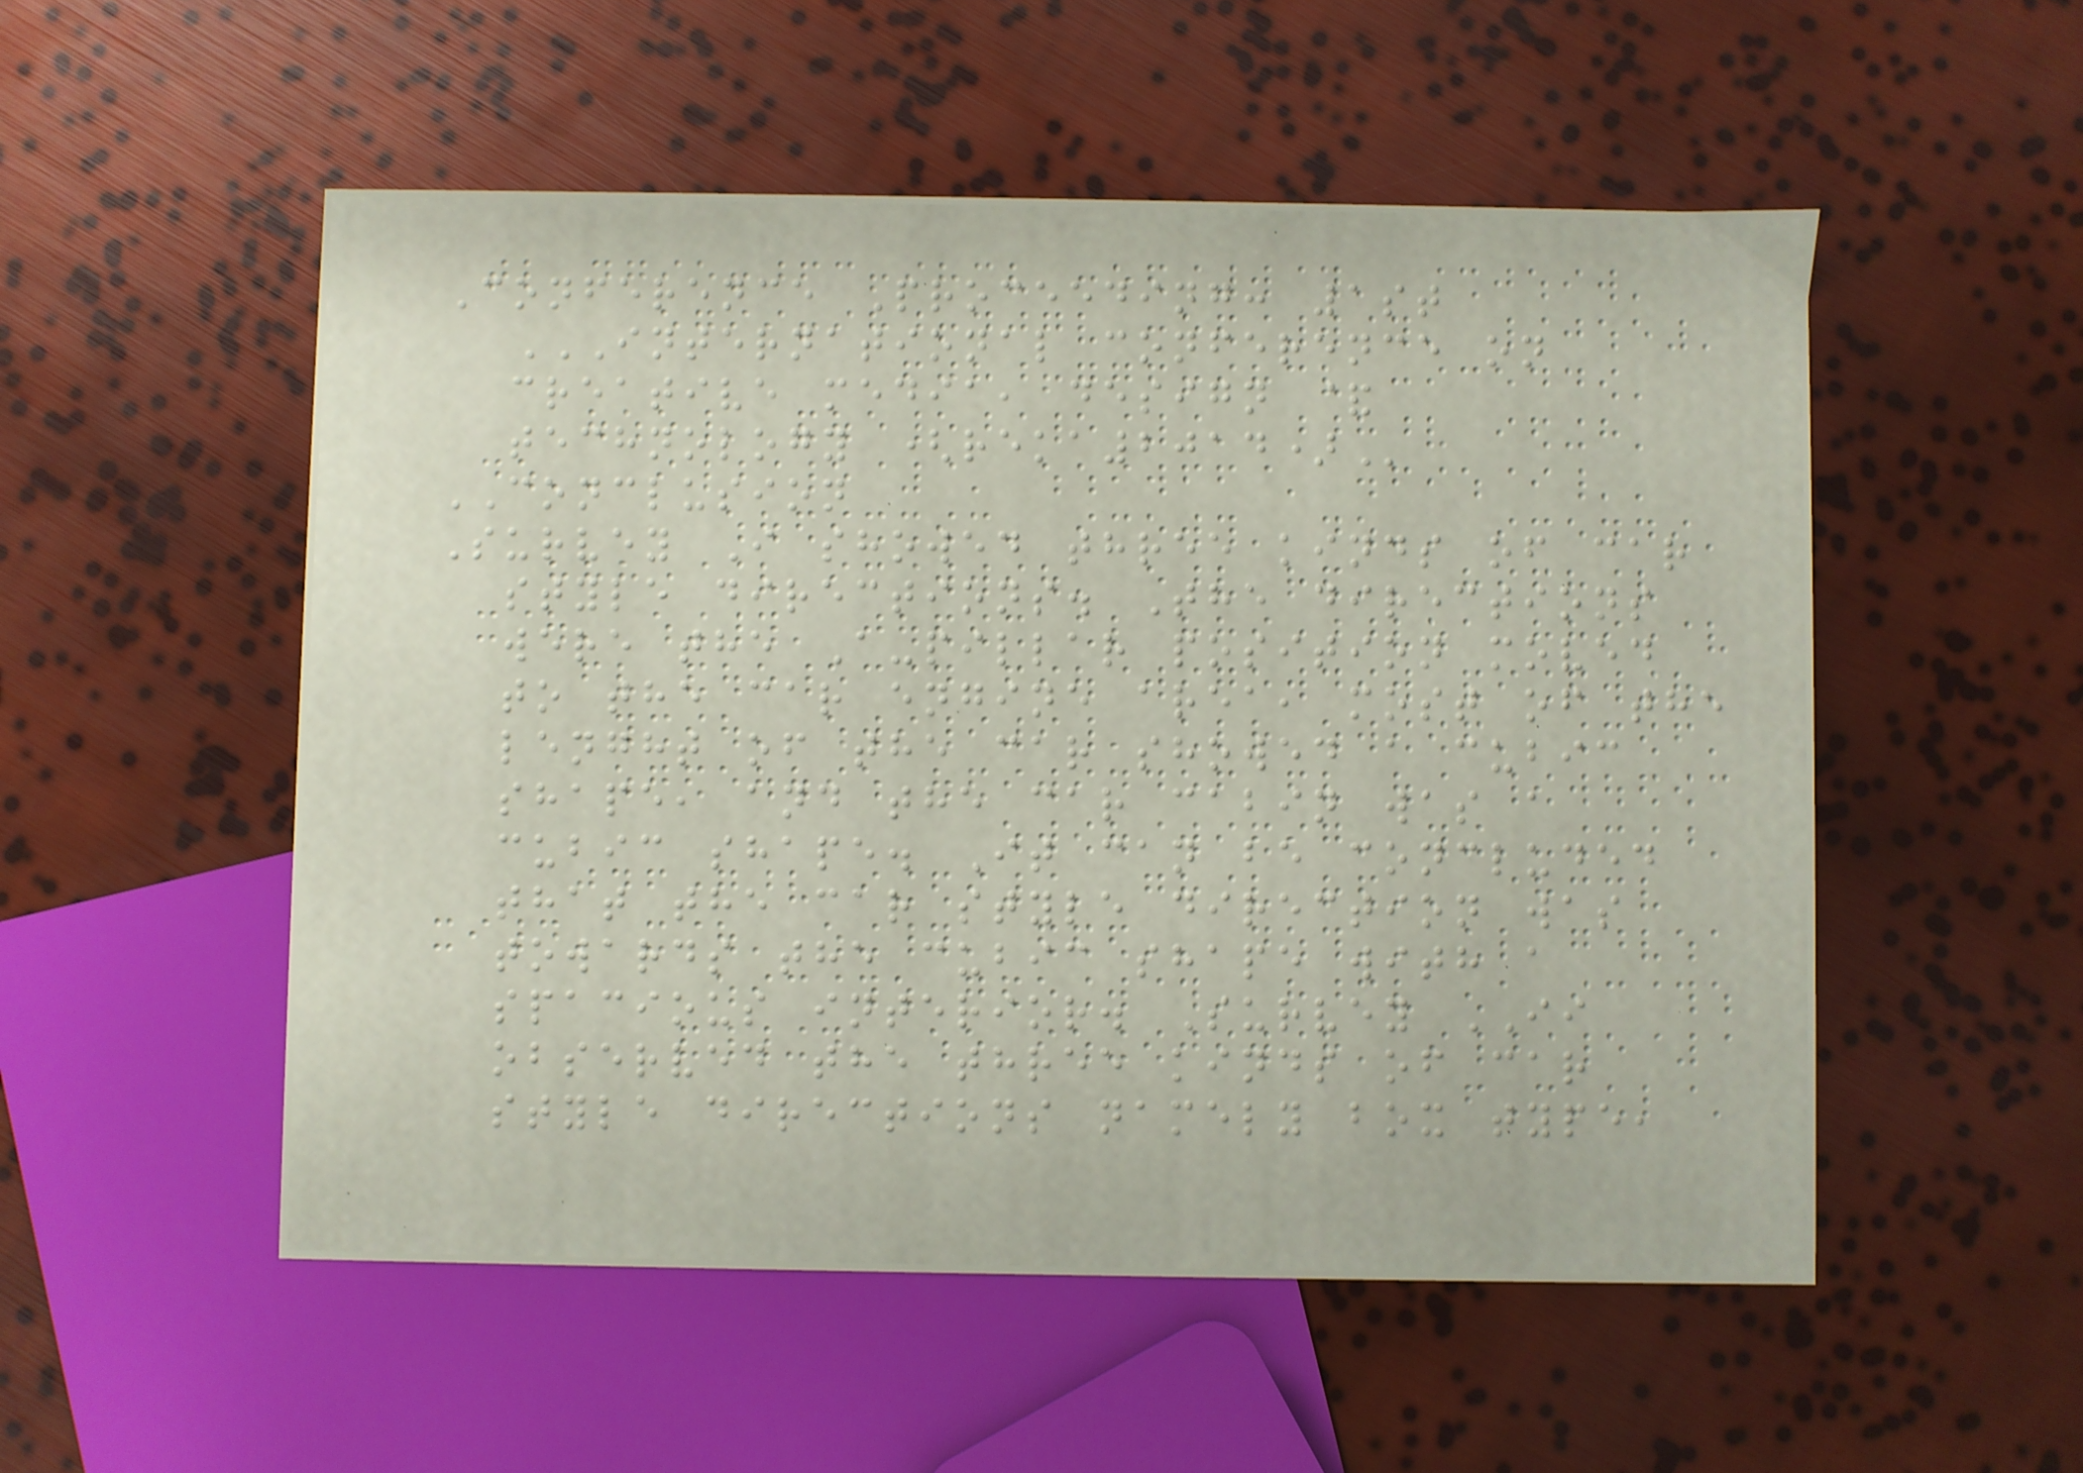Conference Proceeding: 1st
INTERNATIONAL CONFERENCE ON
CREATIVE MEDIA, DESIGN &
TECHNOLOGY (REKA2014)
CONCLUSION
Survey I showed three kinds of car
style directions. The directions
were the A-pillar position moved
to the car engine area, most of the
lenght of the car showed a cubic
shape, and the car cabin was a
cubic shape. It can be concluded
that the car style direction was
towards the cubic shape with a
spacious interior. Survey II
observed the three kinds of car
style directions namely box type,
